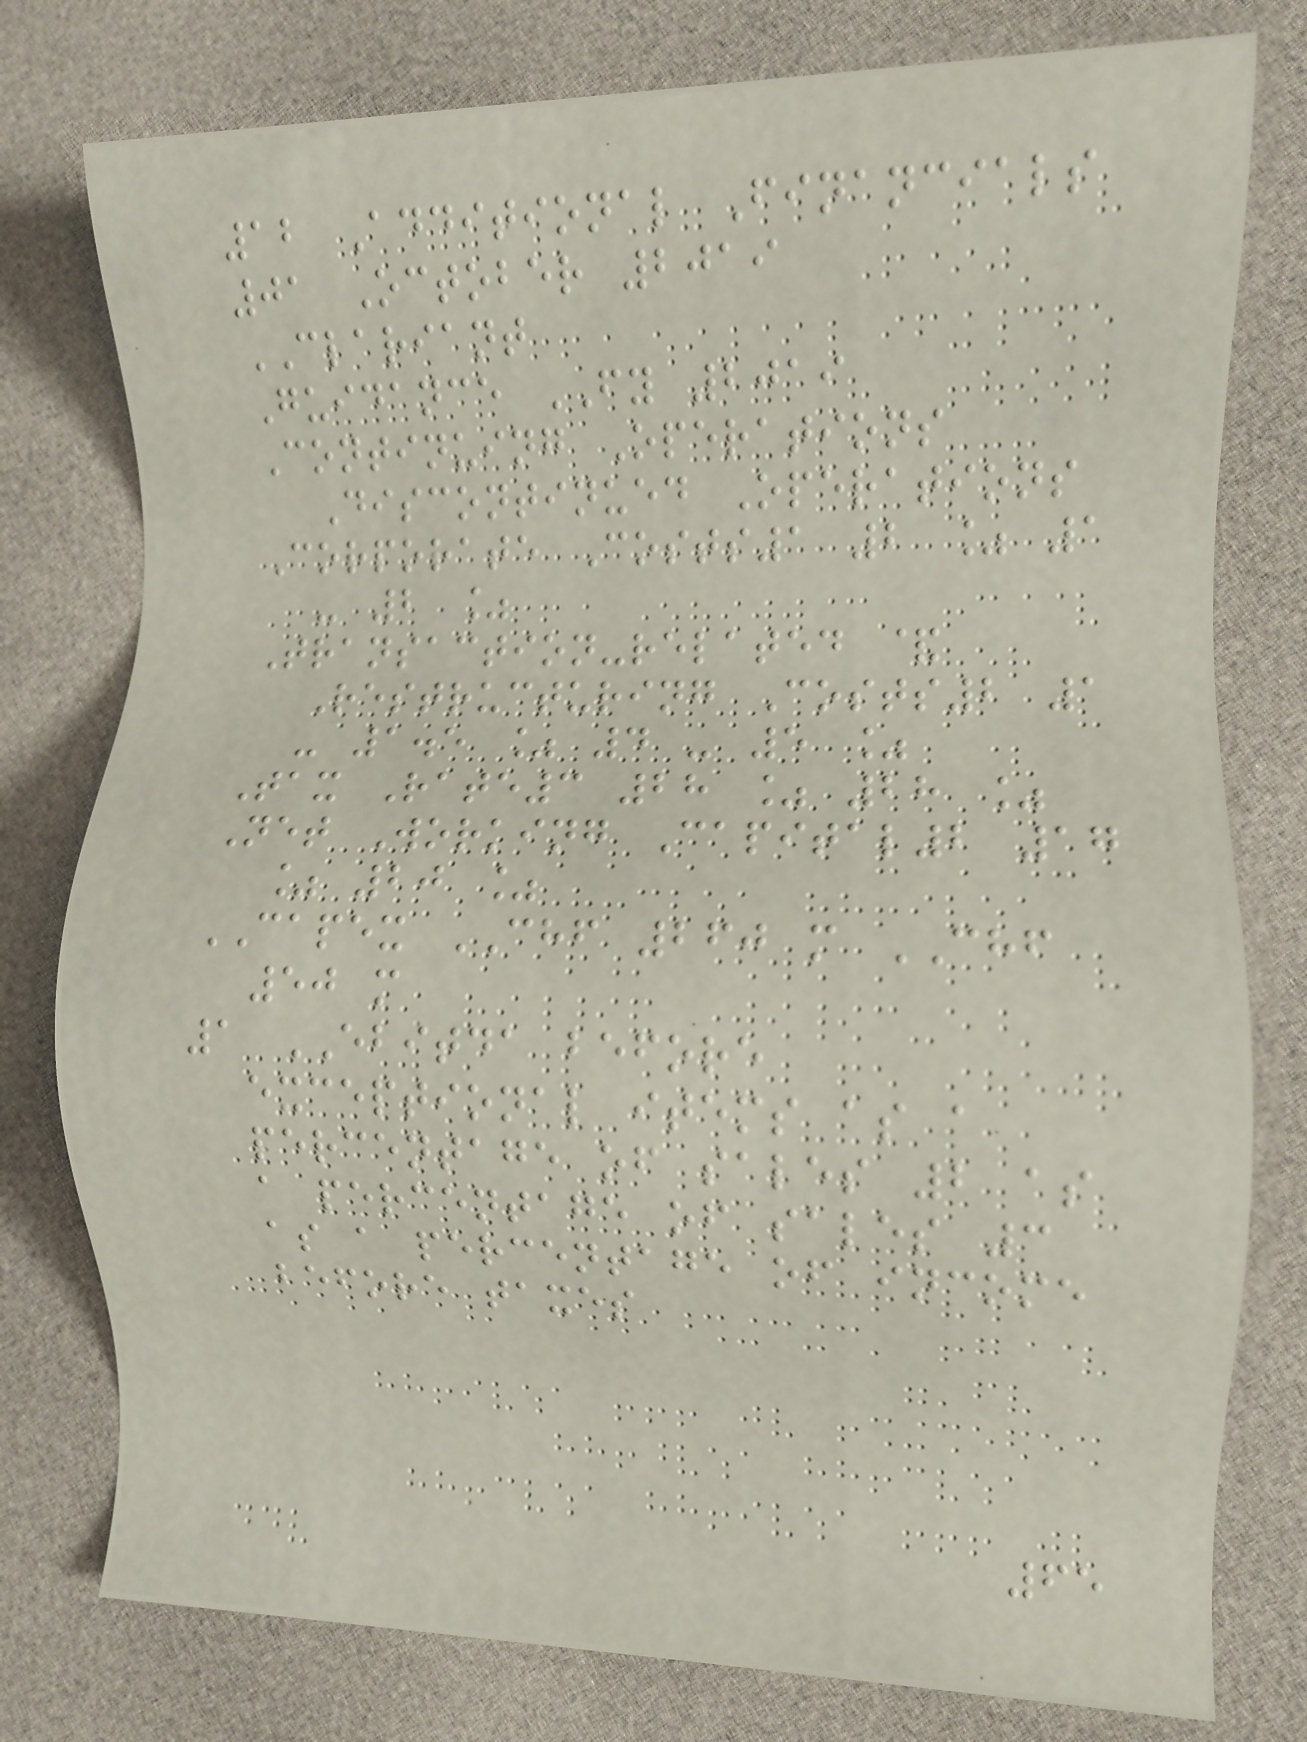12 Additional Financials
01 October 2019
CLARIANT
Guidance FY 2019
Continuing Operations
Discontinued Operations
Corporate Costs1 2 % 1
- 2 %
Transaction-related &
Restructuring Costs2 1
- 1.5 % 4 - 5 %
Tax Rate3 28 % 28 %
Net Working Capital2 17
% 20 %
CAPEX CHF 260 m CHF
50 m
1 EBITDA before
exceptional items as a
percentage of sales 2 as
a percentage of sales 3
as a percentage of income
before taxes
65
